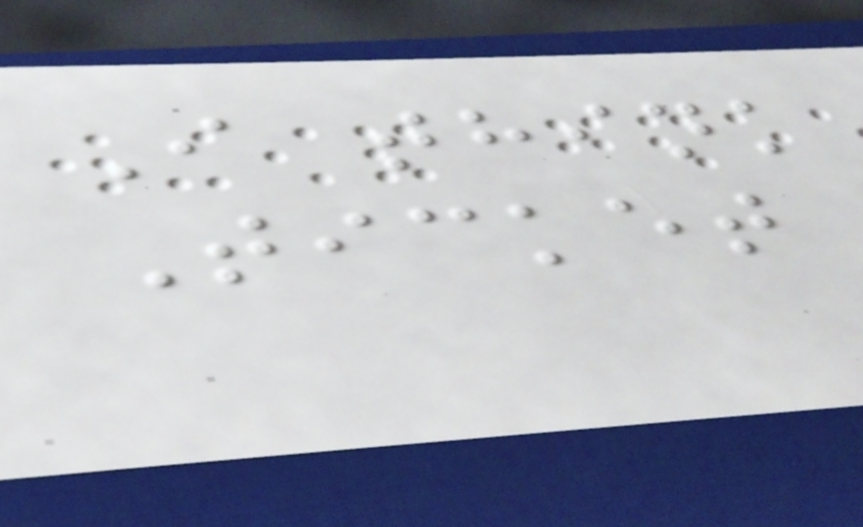I think
Ticket
